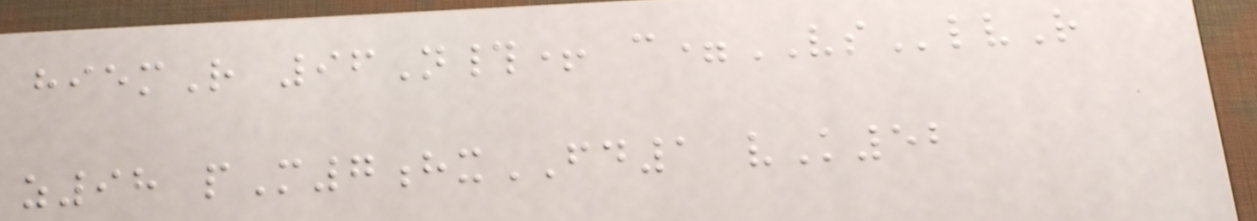hiemR 96N#+ c=VSlvR
z98 pM7hxFD1 vK52
